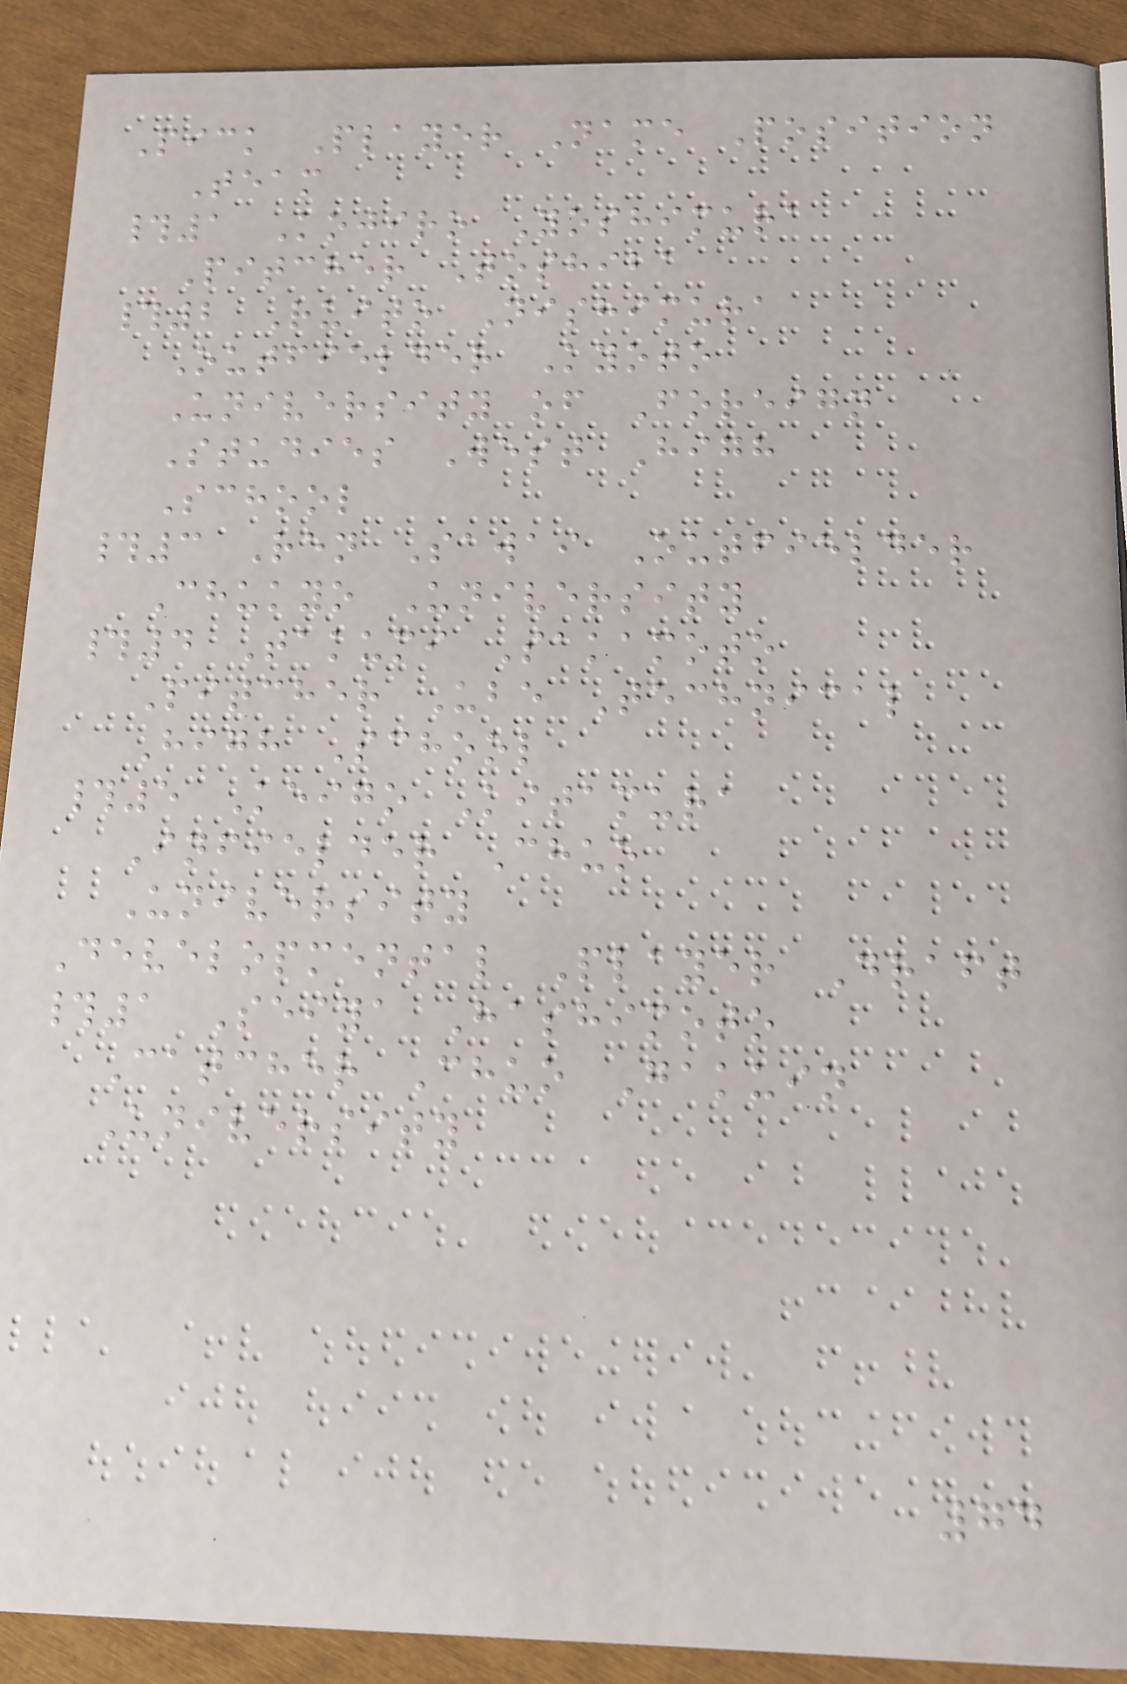Pick Player Name Position
Team
#1 Kojiro Yoshimura
Pitcher Toshiba
#2 Ruito Nishimura
Outfielder Kyoto
University of Foreign
Studies West High
School
#3 Ren Sawai Outfielder
Chukyo University
#4 Takumi Sakamoto
Pitcher Ube Technical
High School
#5 Keigo Kitamura
Infielder Chuo
University
Developmental Player Draft
#1 Seiya Hashimoto
Catcher Chuo Gakuin
University
74
